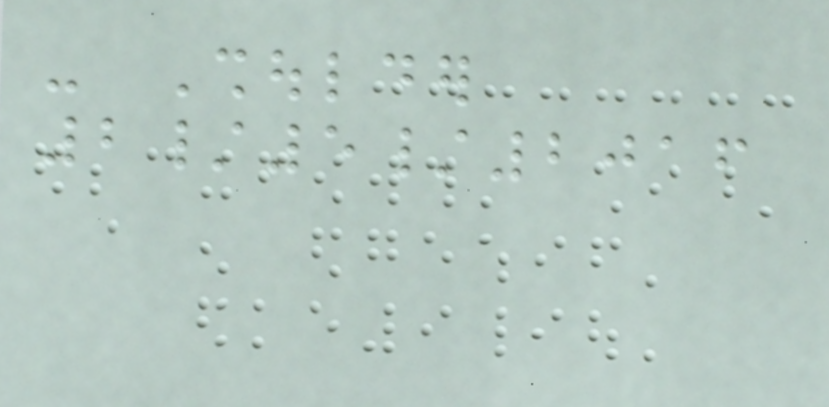- Shoulder
2/5/2016
